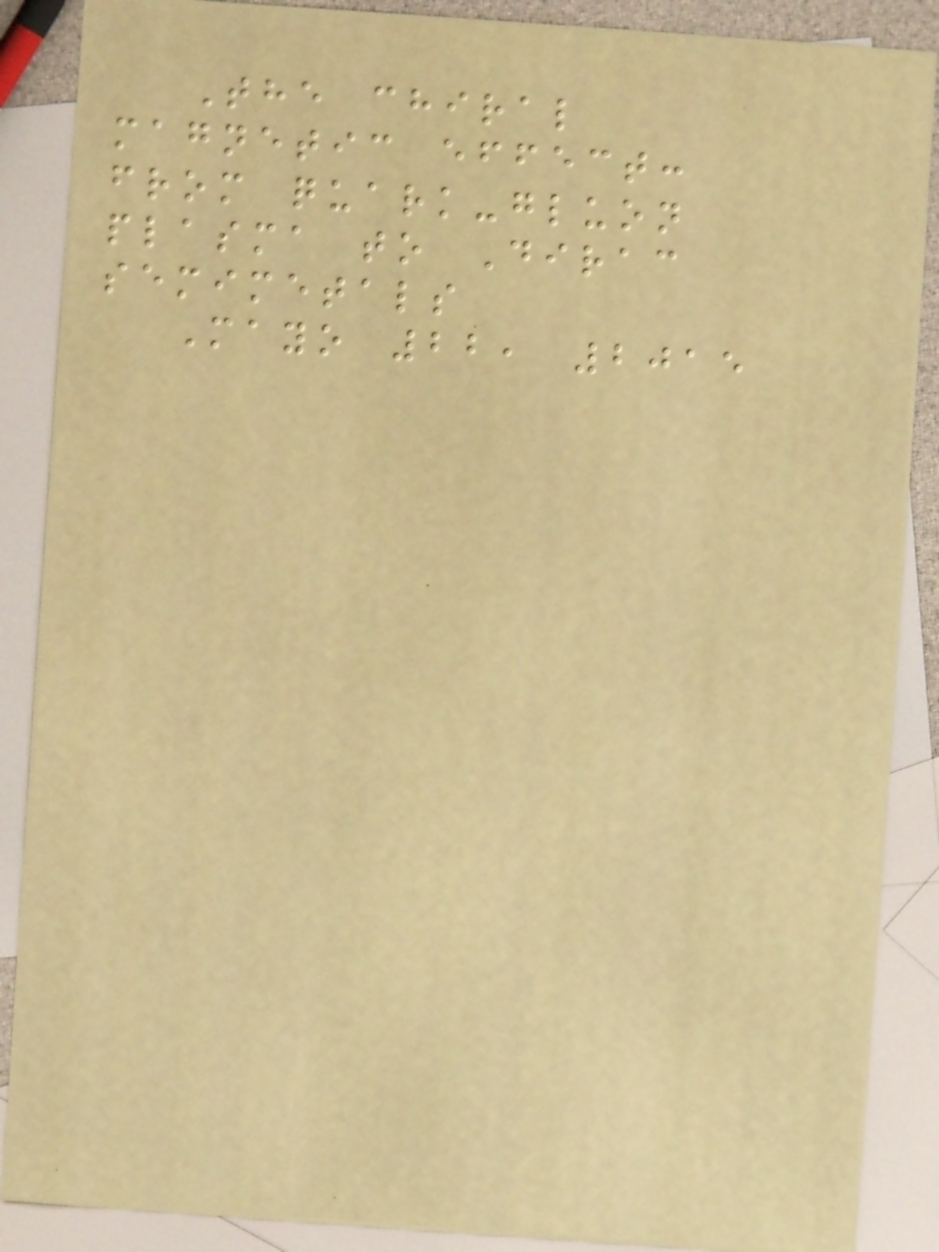The chiral
magnetic effect:
from quark-gluon
plasma to Dirac
semimetals
Mayo 22, 2015
